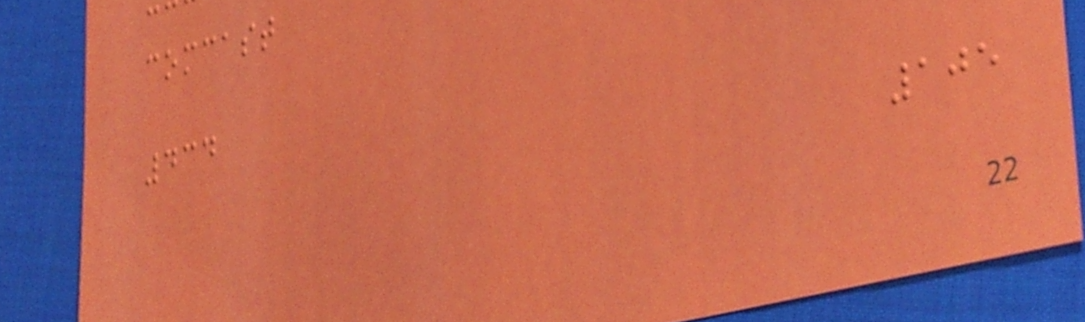comcast
434
105
